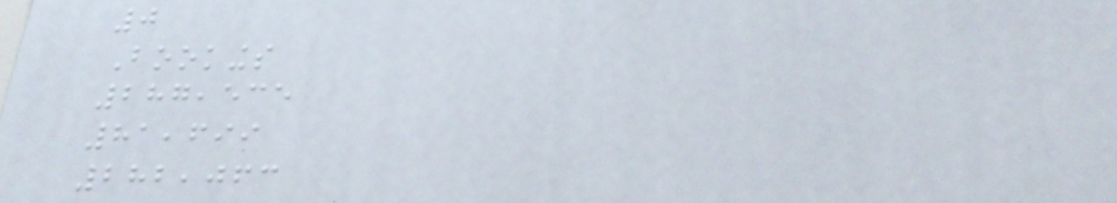0
Bookings
287,535
81,699
282,063
